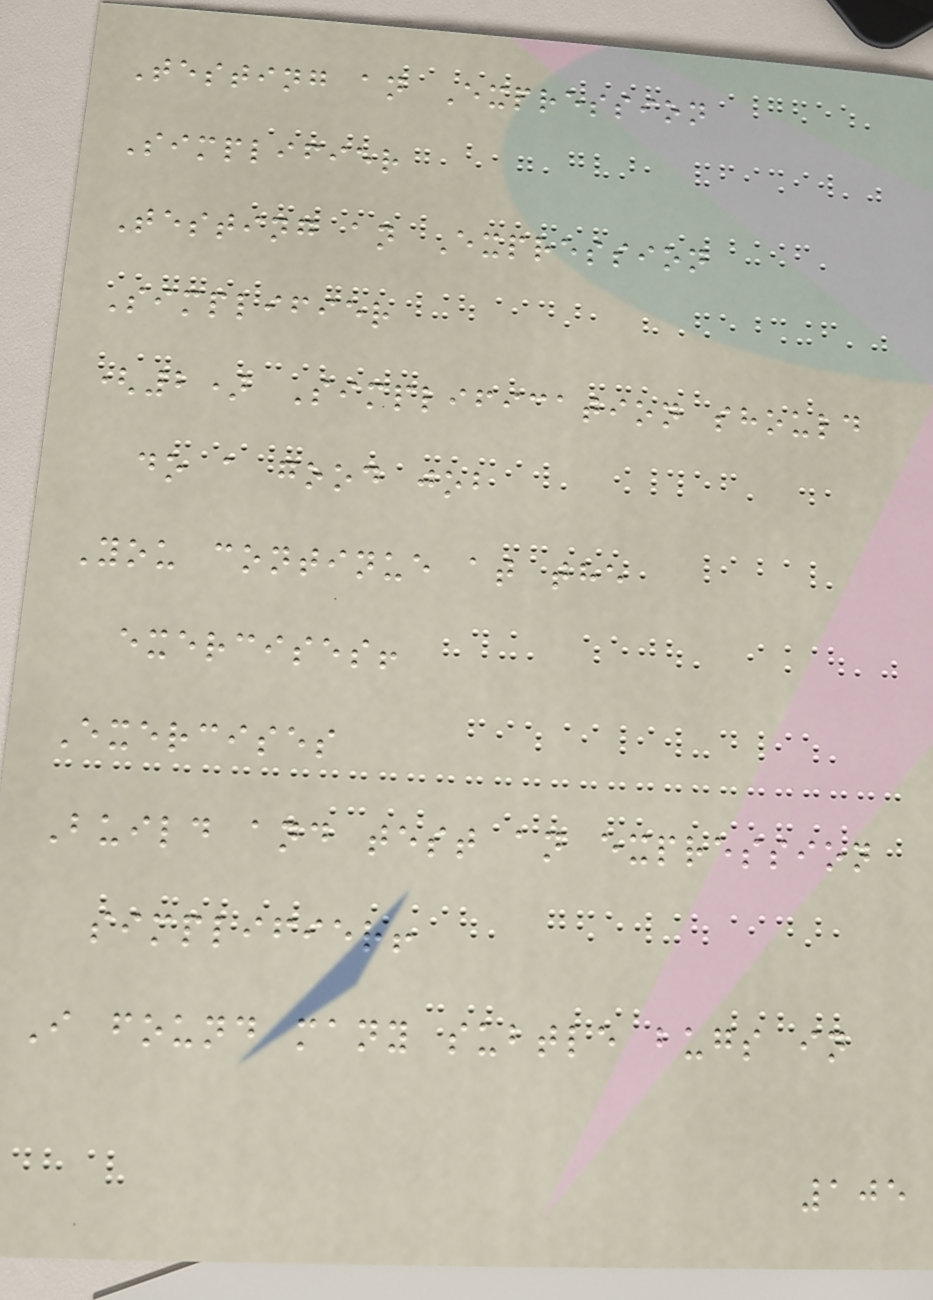Testing an Expression
Simplifier
Testing an Expression
Simplifier
(2) Simplification should
do a good job
You continue at the
exercises!
Exercises
Build and test an expression
simplifier!
I found many subtle bugs in
105
